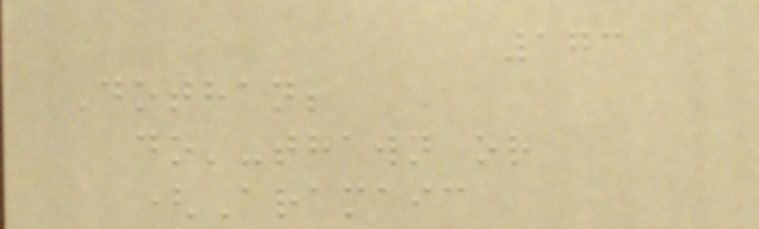173
Dothan;
do'-thawn or
(Aramaic
